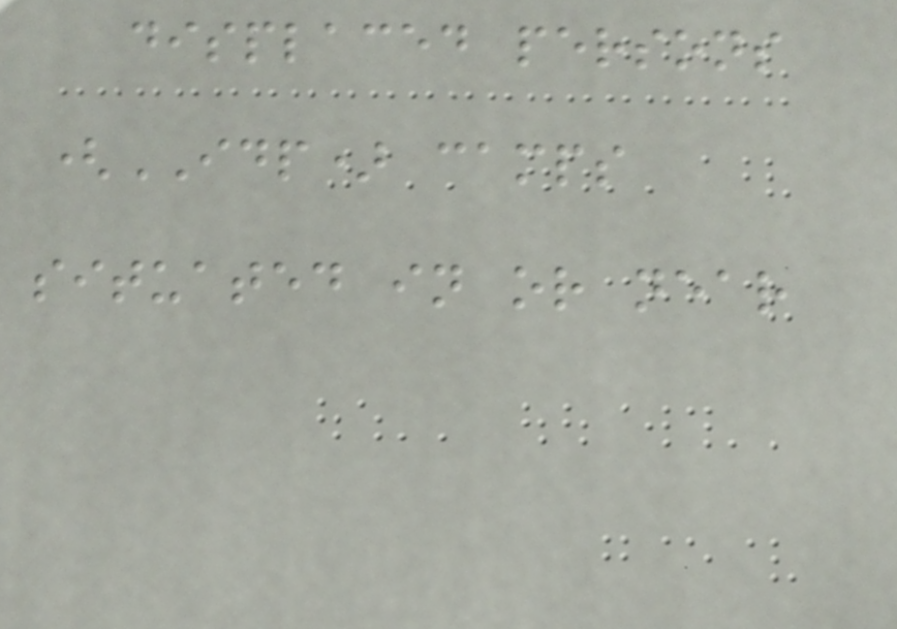displaced persons
(IDP) camps
situated in or near
